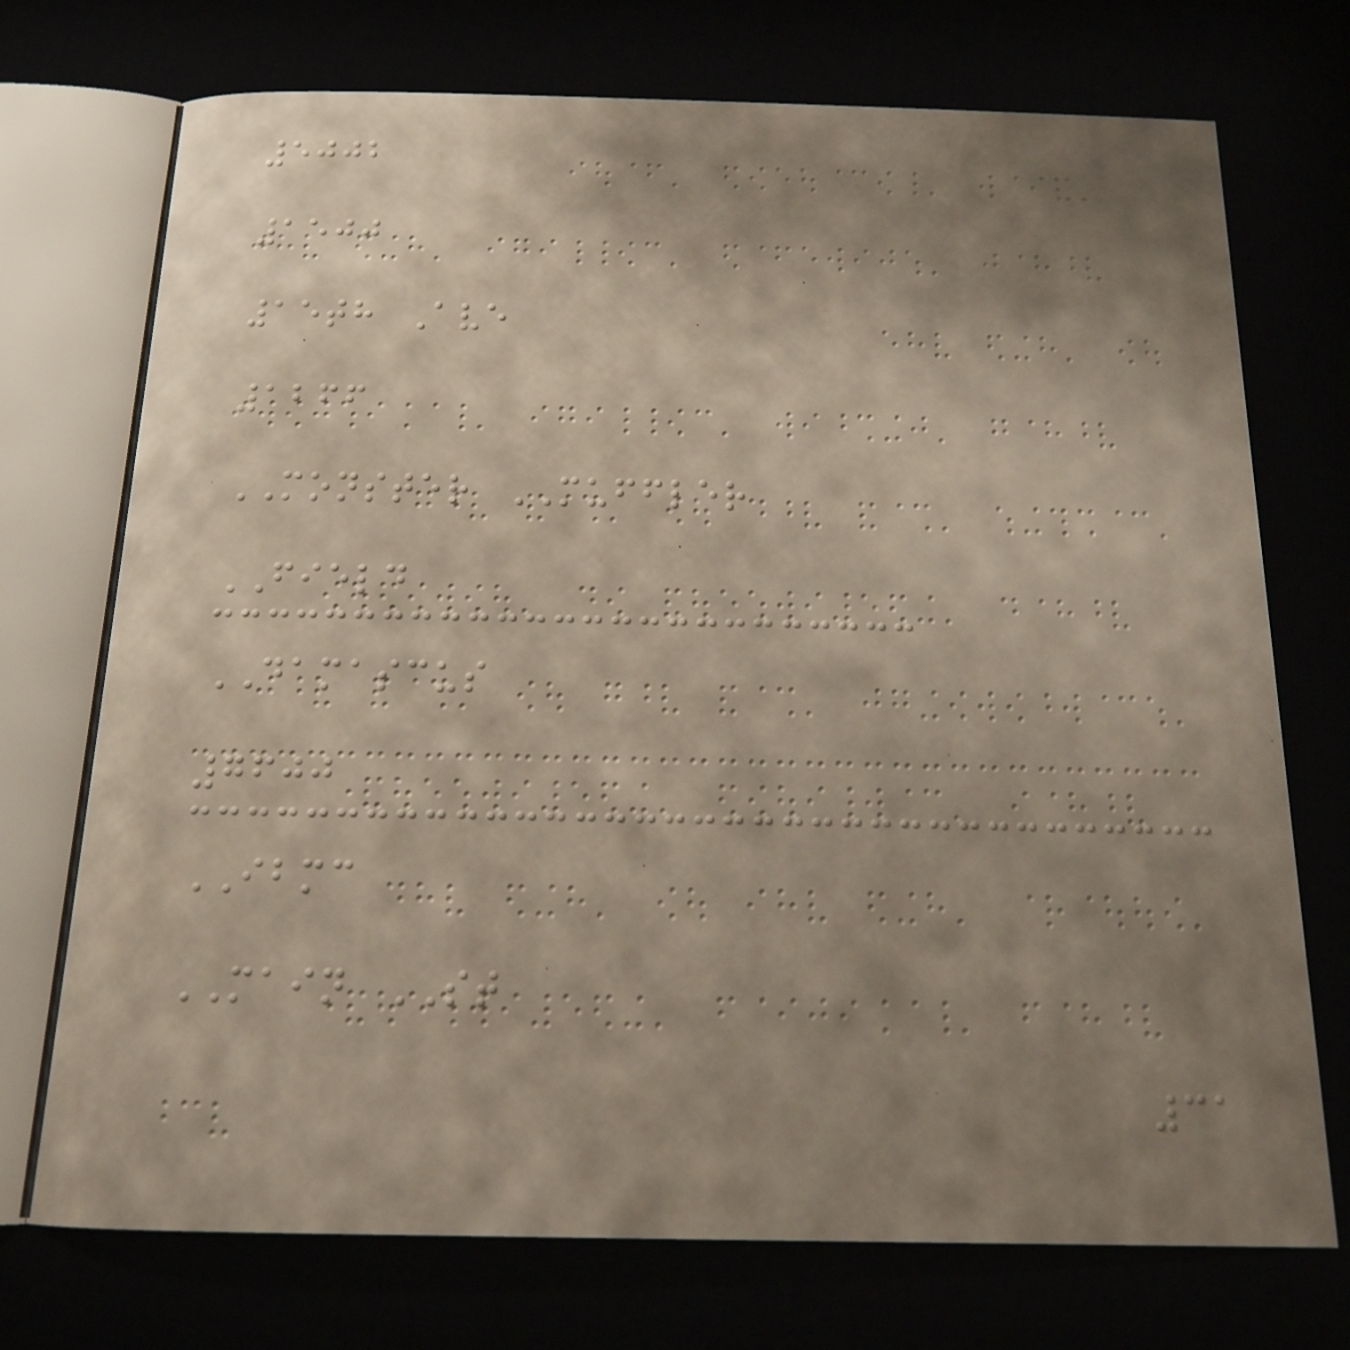5002
1500
15th Ave
1266
MONSTER MUFFLER
FIELD
DAMASCUS
7600
IBMC
MAIN ST
31
